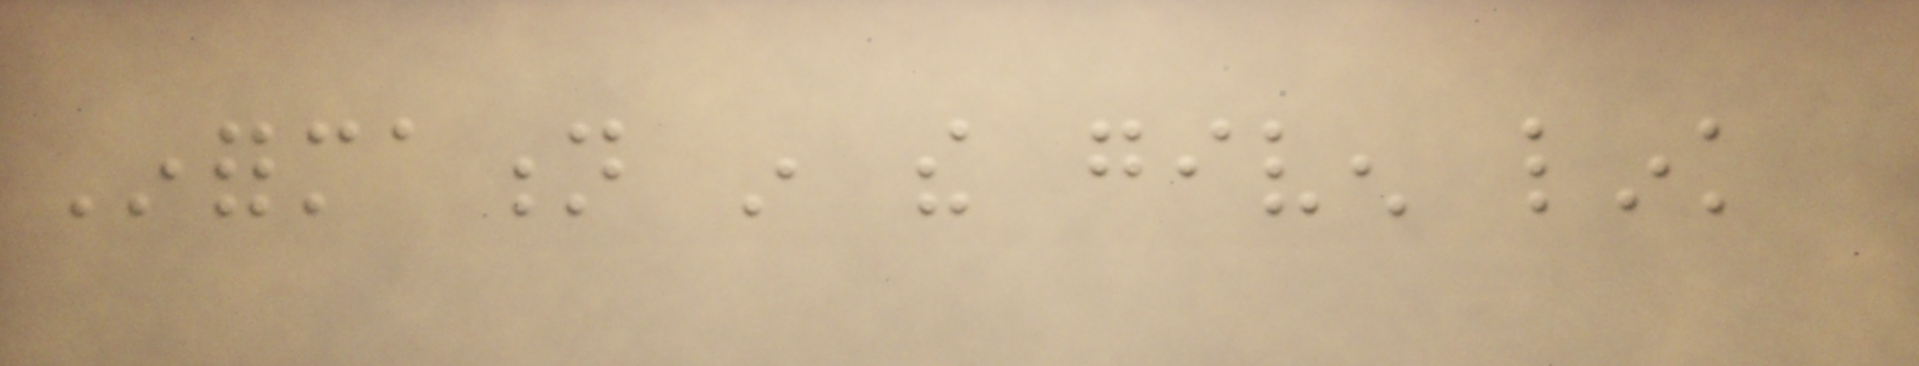Information in the given link
